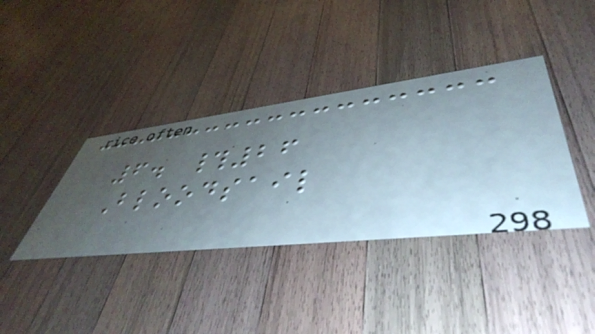6. #26
Bloodsail
